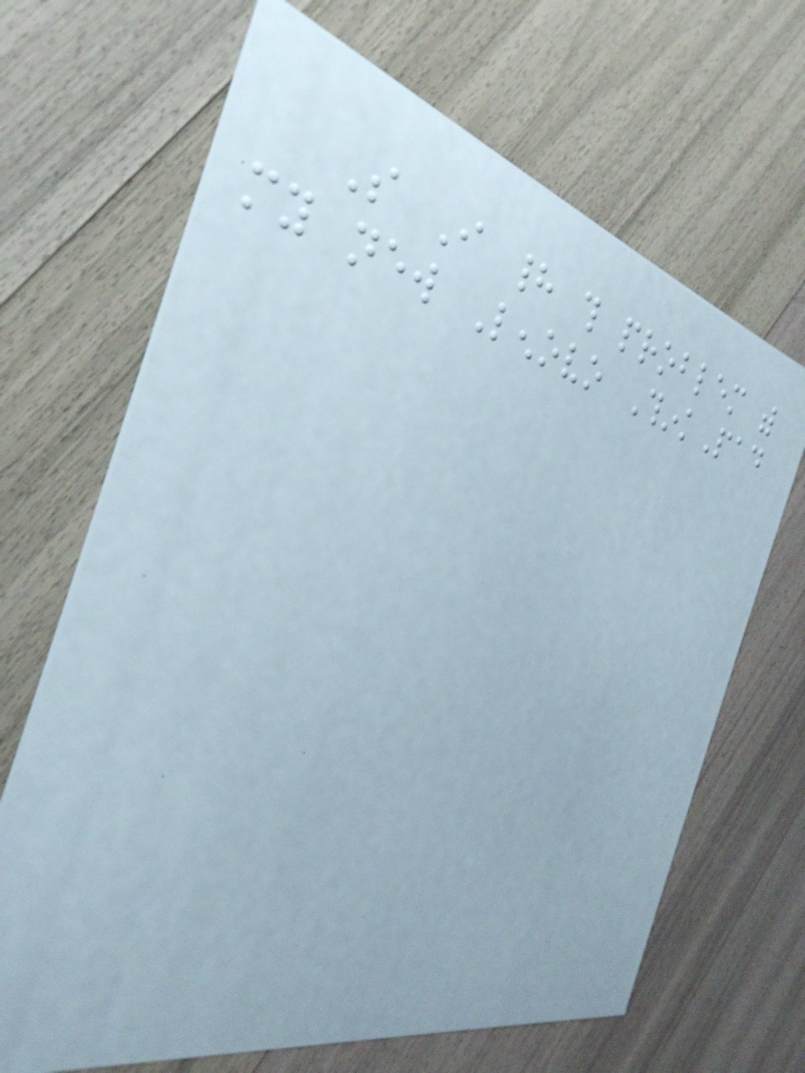So I had this problem with
my new Lenovo ThinkPad
